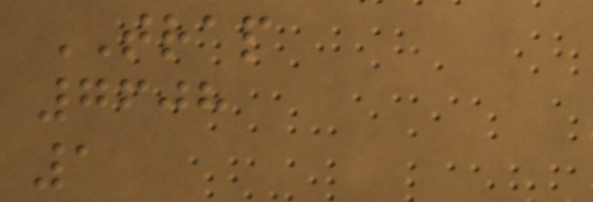TRAP
7608
1
